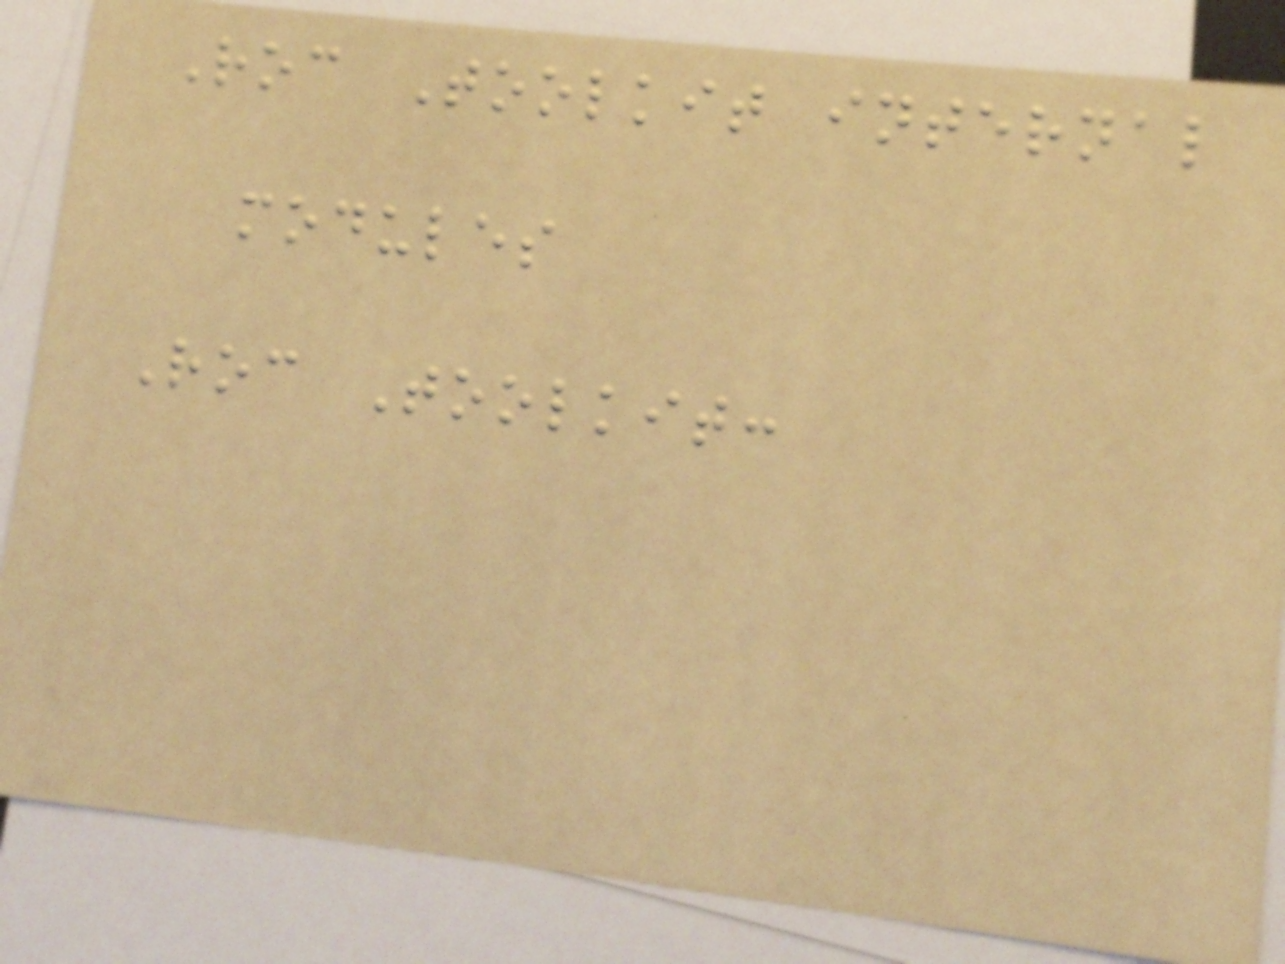Roc Toolkit internal
modules
Roc Toolkit:
